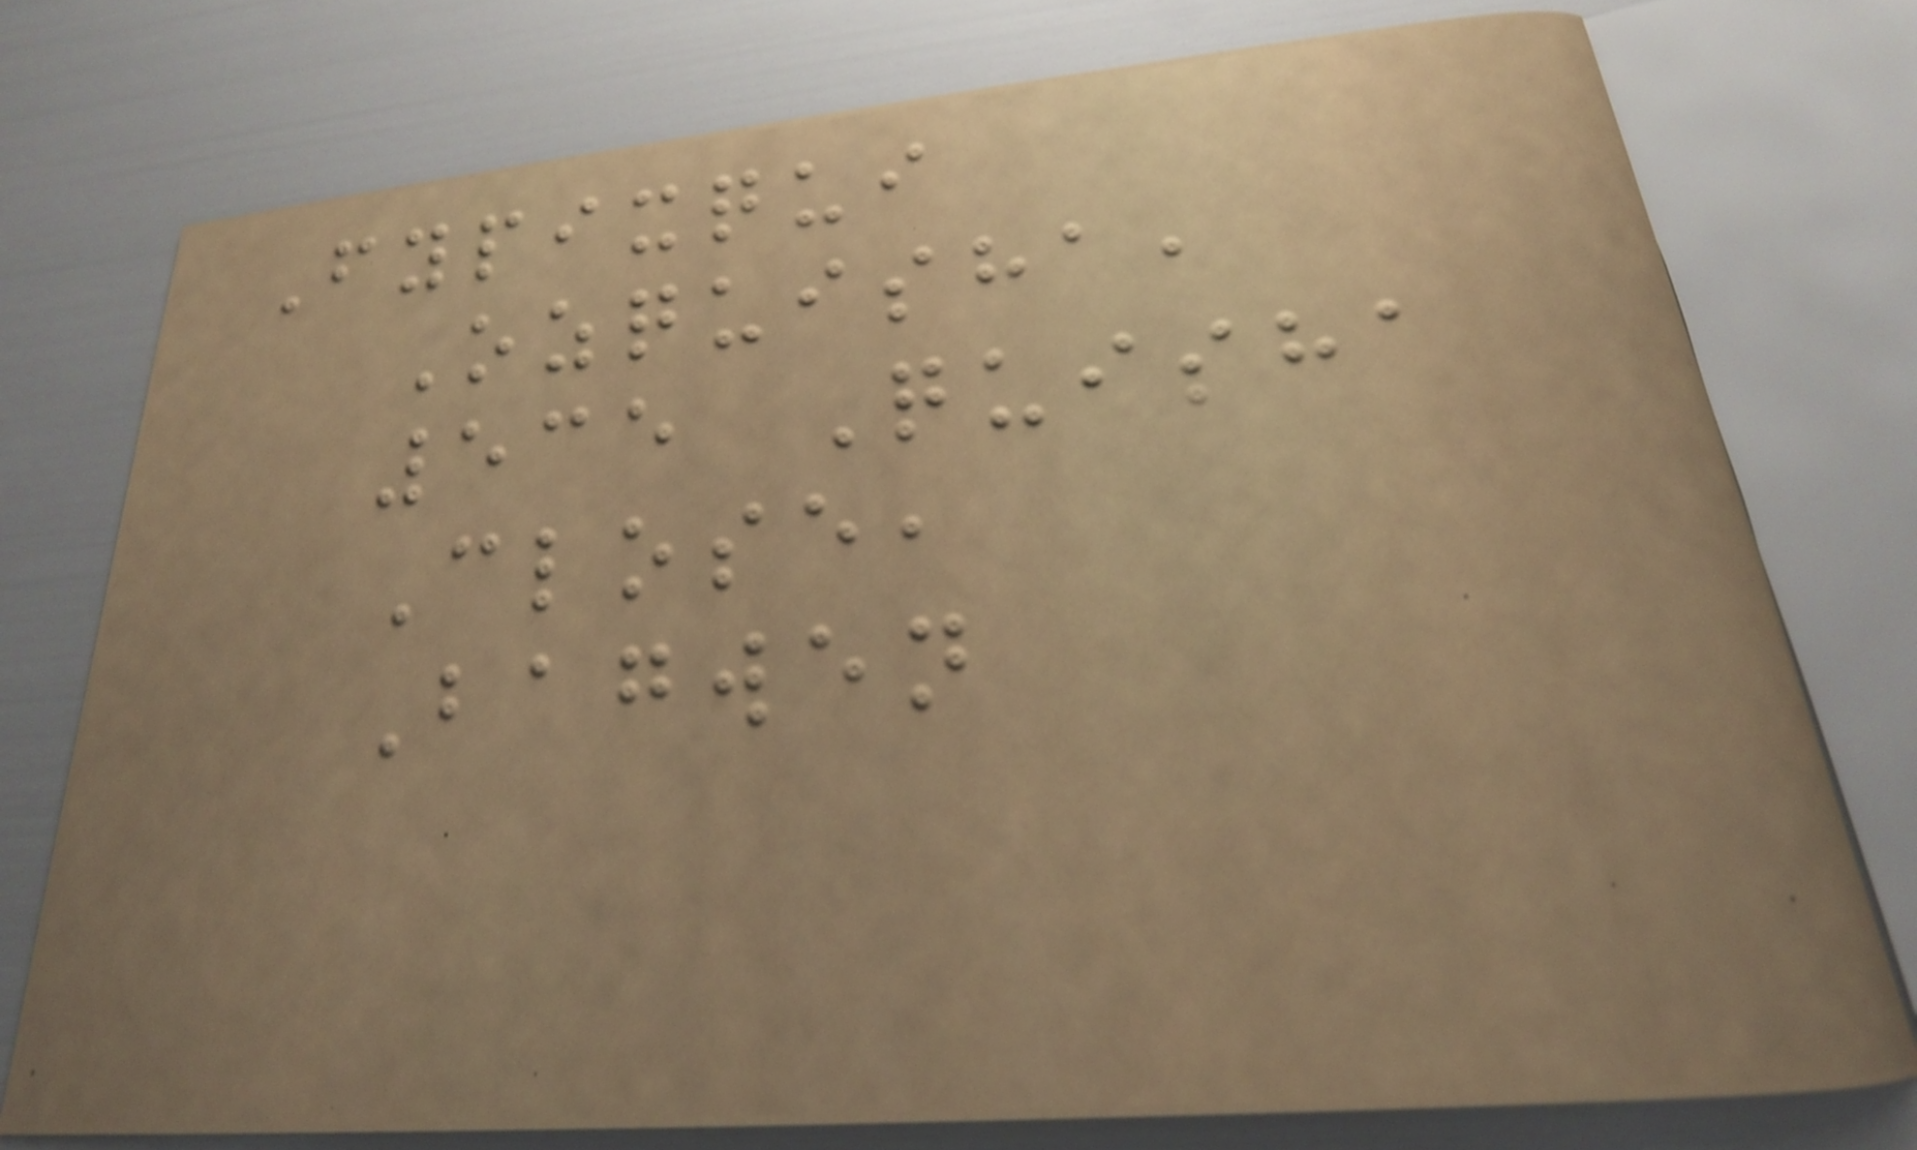Fypixqui
Ozquisha,
535 Quisha
Close,
Bagwen
